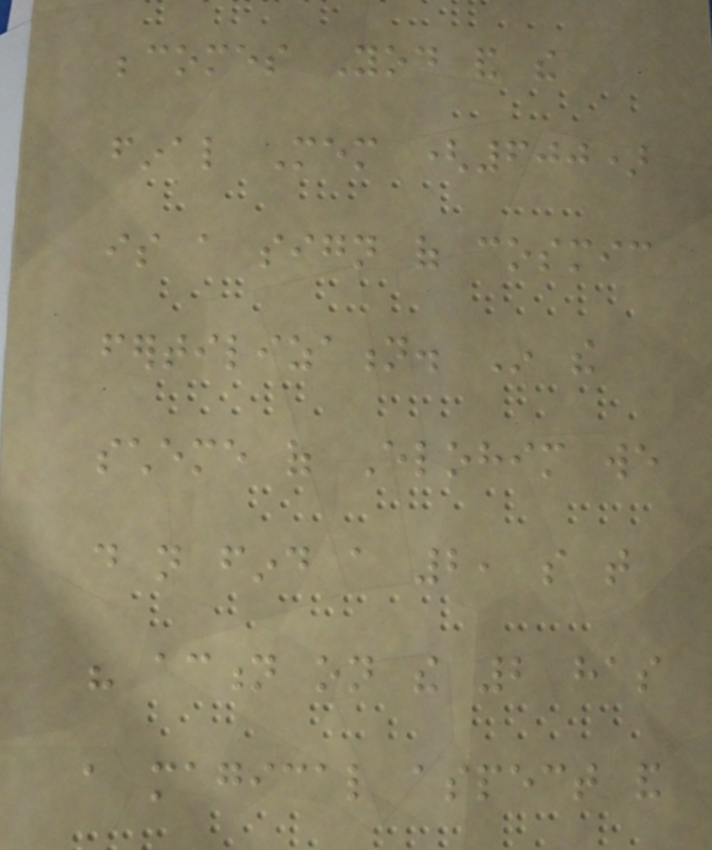becomes Yod and the
final Mem (600)
is a sign of cosmic
fertilization. In the
scheme of Elohim we
do not find a 2, so that
his action on the 2 has
a magical aspect and
